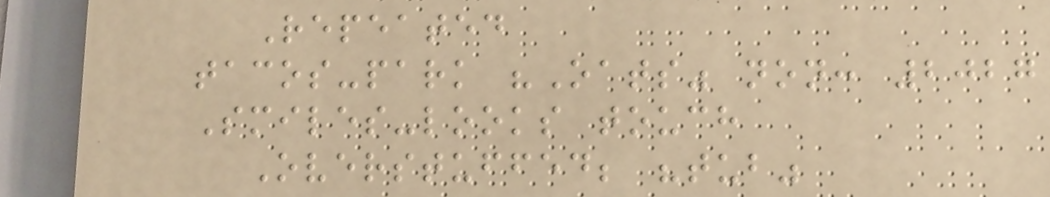Repeated
tacos-park "Oats" non: 2027
Smiles-looks touch
Overstuffed; "tub"
